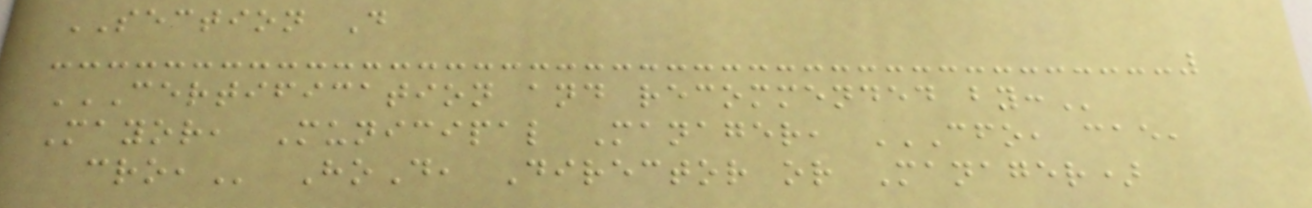SECTION D
CERTIFICATION AND RECOMMENDED BY:
Mayor, Municipal Manager, CFO, CAE,
CRO, HoD, Director or Manager)
